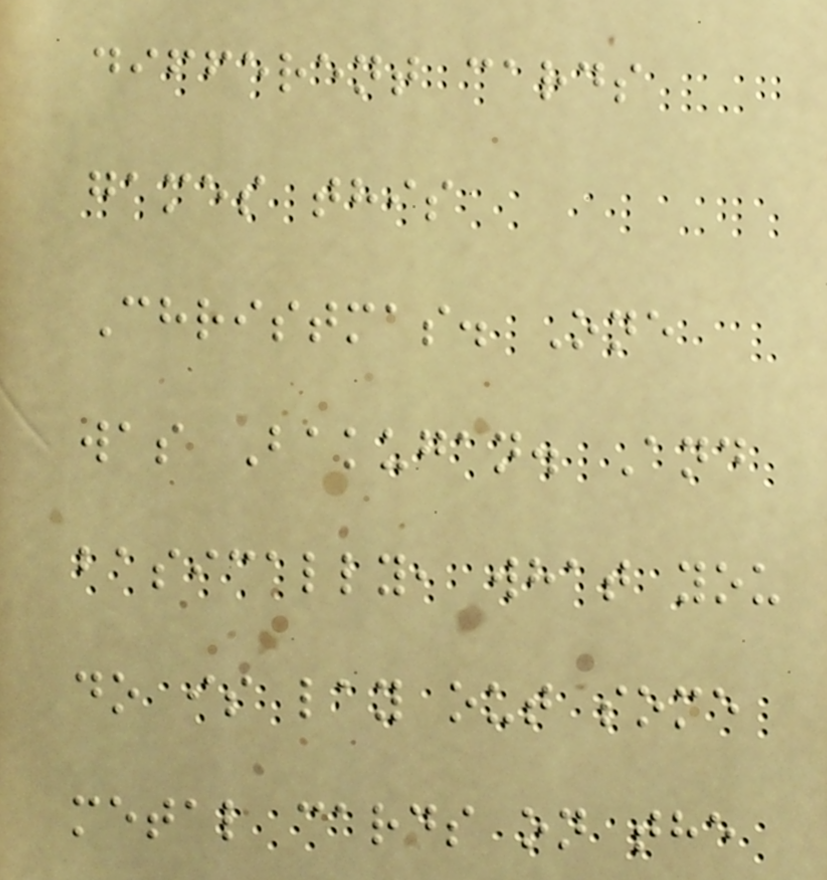different cards
games this
Christmas. One
was Bakugan. And
basically, what you
do is lay out some
metal cards on the
